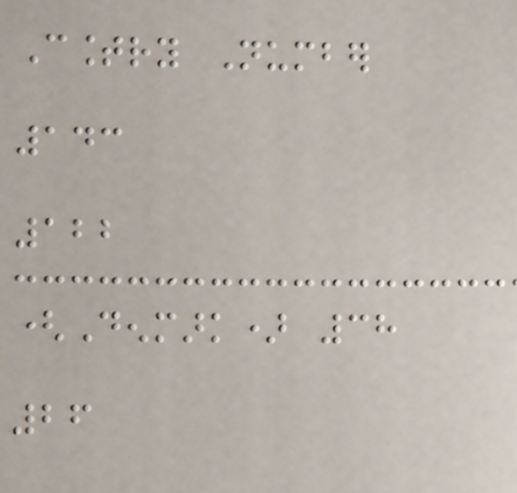Country Number
143
122
(Denmark) 38
26
